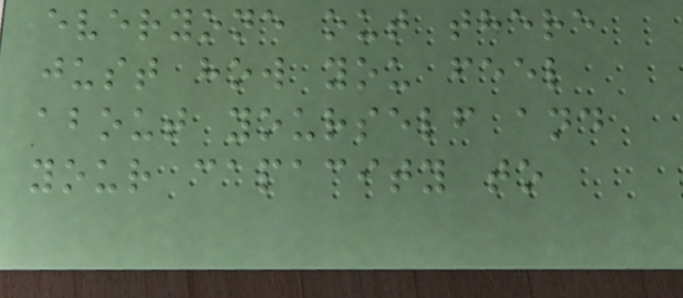everyone out there
just how you feel
about yourself and
your capacity to
